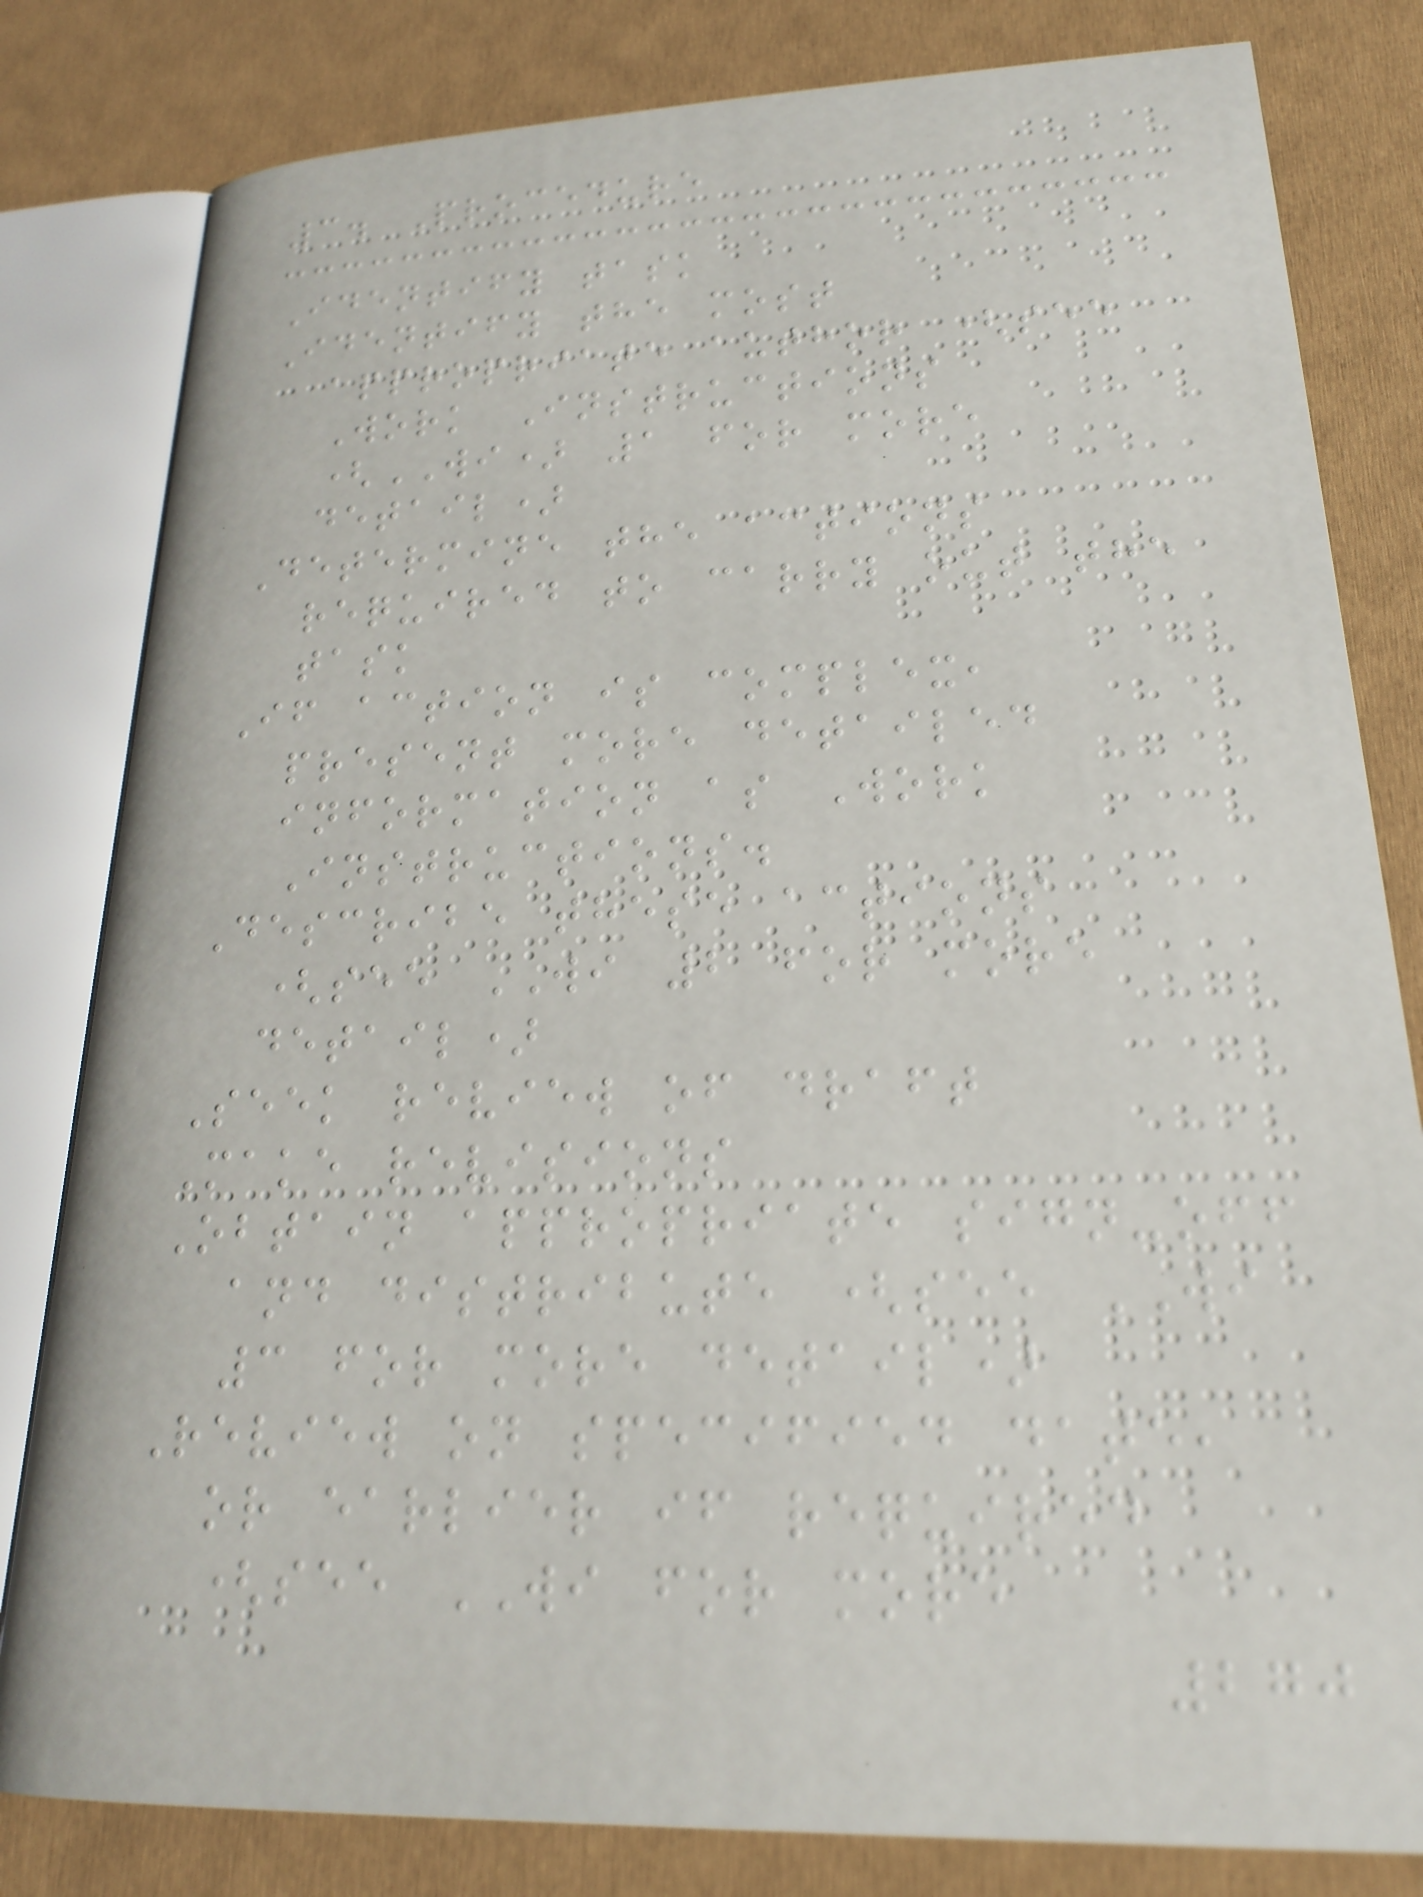3. Procedure
Identify task
Identify the most
appropriate author (see
Work Instructions
(WI) 1 for more
detail)
Determine the actions
required to carry out the
task
If action is complex,
present more detailed
information as Work
Instructions.
Describe these actions
(see WI 2 for more
detail)
Seek review of draft
Make revisions
Obtain appropriate sign-off
and distribute (see WI
3 for more detail)
Review on specified date,
or earlier if required
(see WI for more
270
